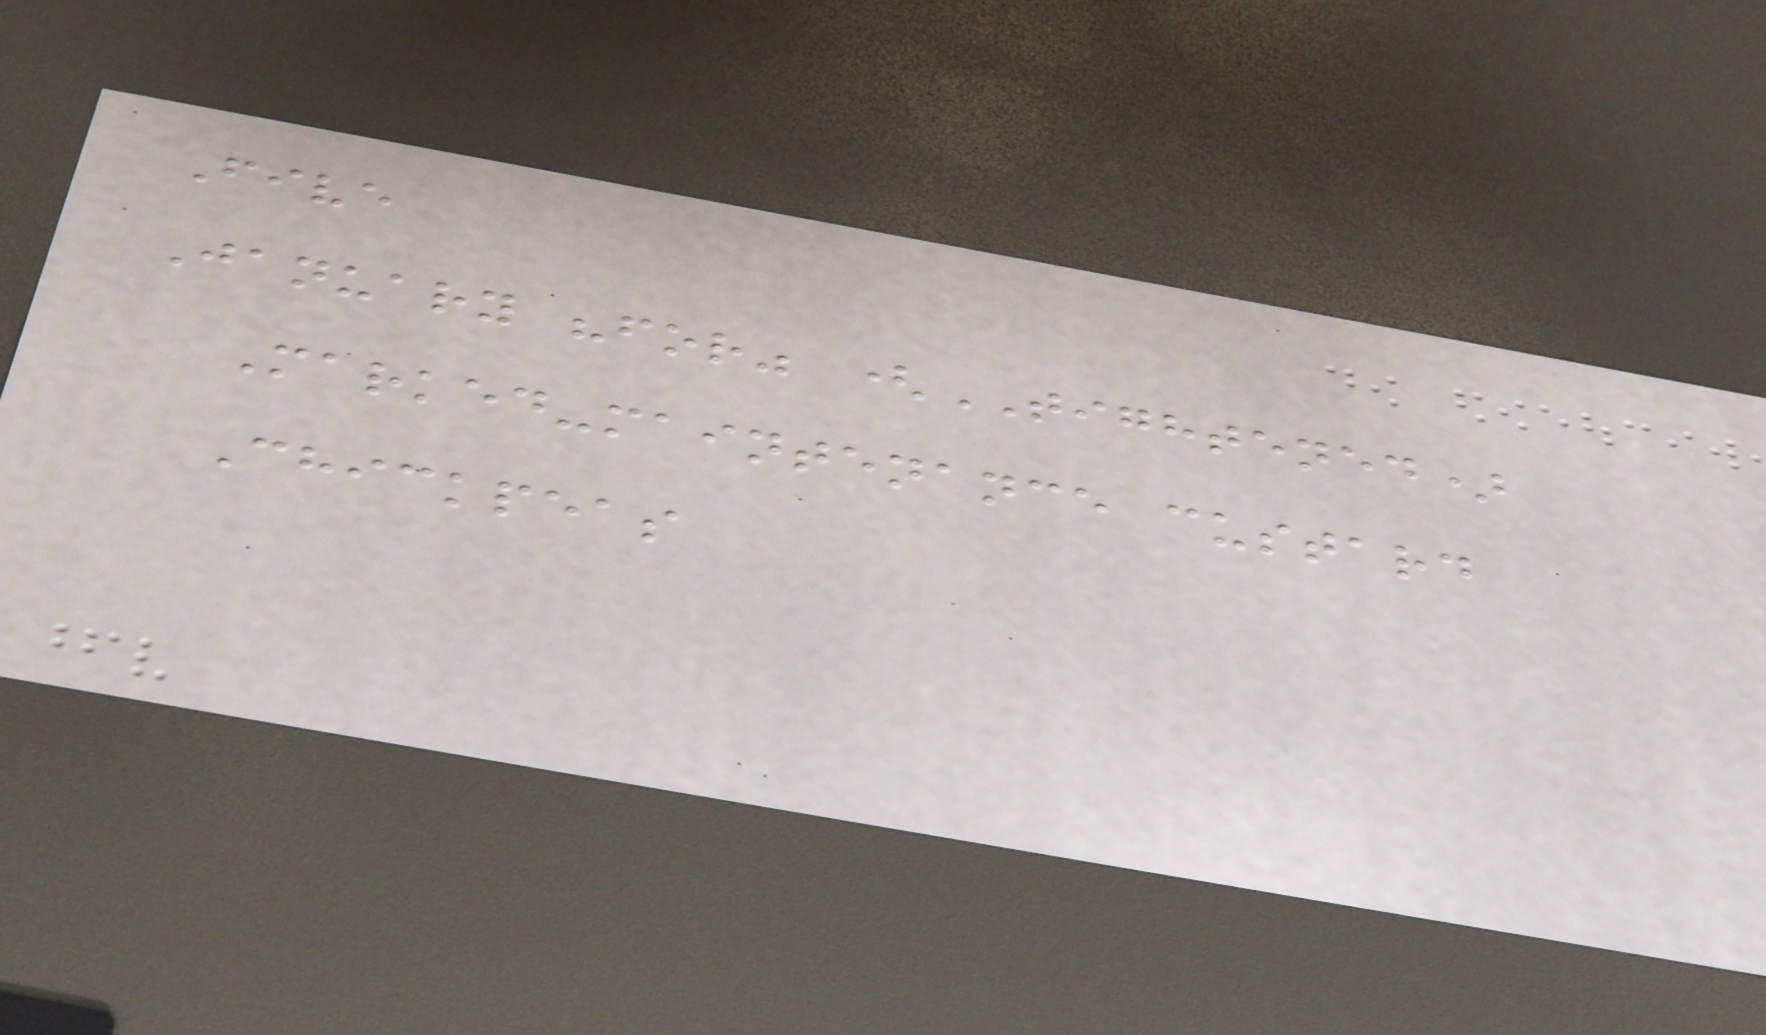Five
January "for" (TIGHTENED)
Marked-maintenance custard
Chickpeas
